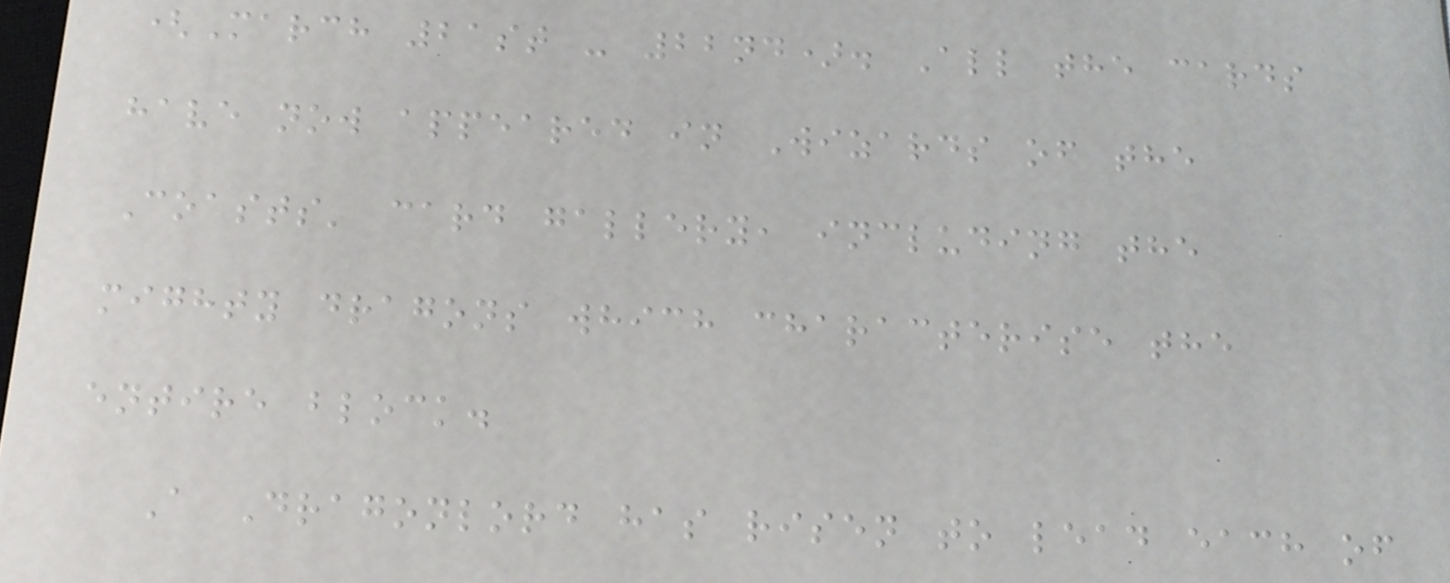(March 21st - 22nd). All the cards
have now appeared in Wizards of the
Coasts' card gallery, including the
mighty dragons which characterise the
entire block.
A Dragonlord has risen to lead each of
